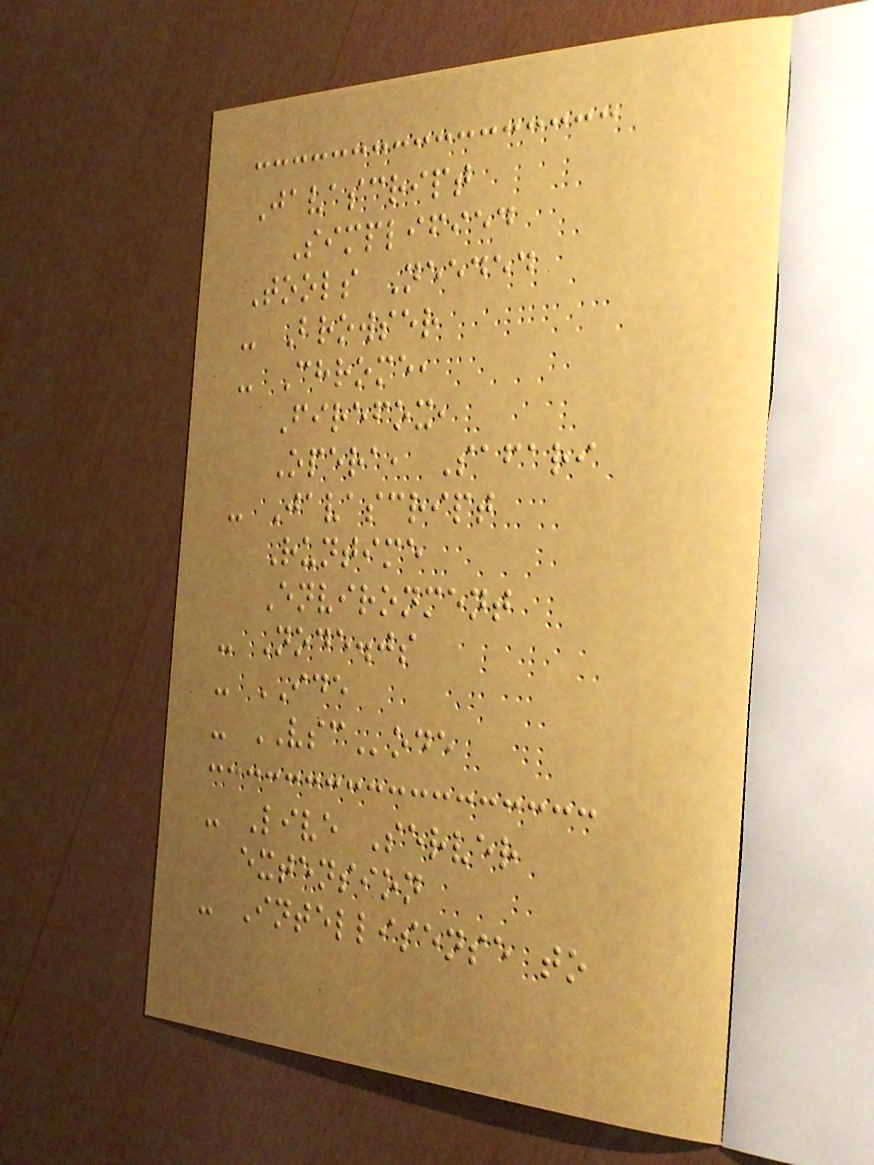Javascript
Simplified
Tools Needed
- Browser
- Chrome,
Firefox,
Opera, Safari
- Javascript
Runtime
Environment
- Node.js
- IDE
- VSCode
- Live Server
extension
- Intellisense to
